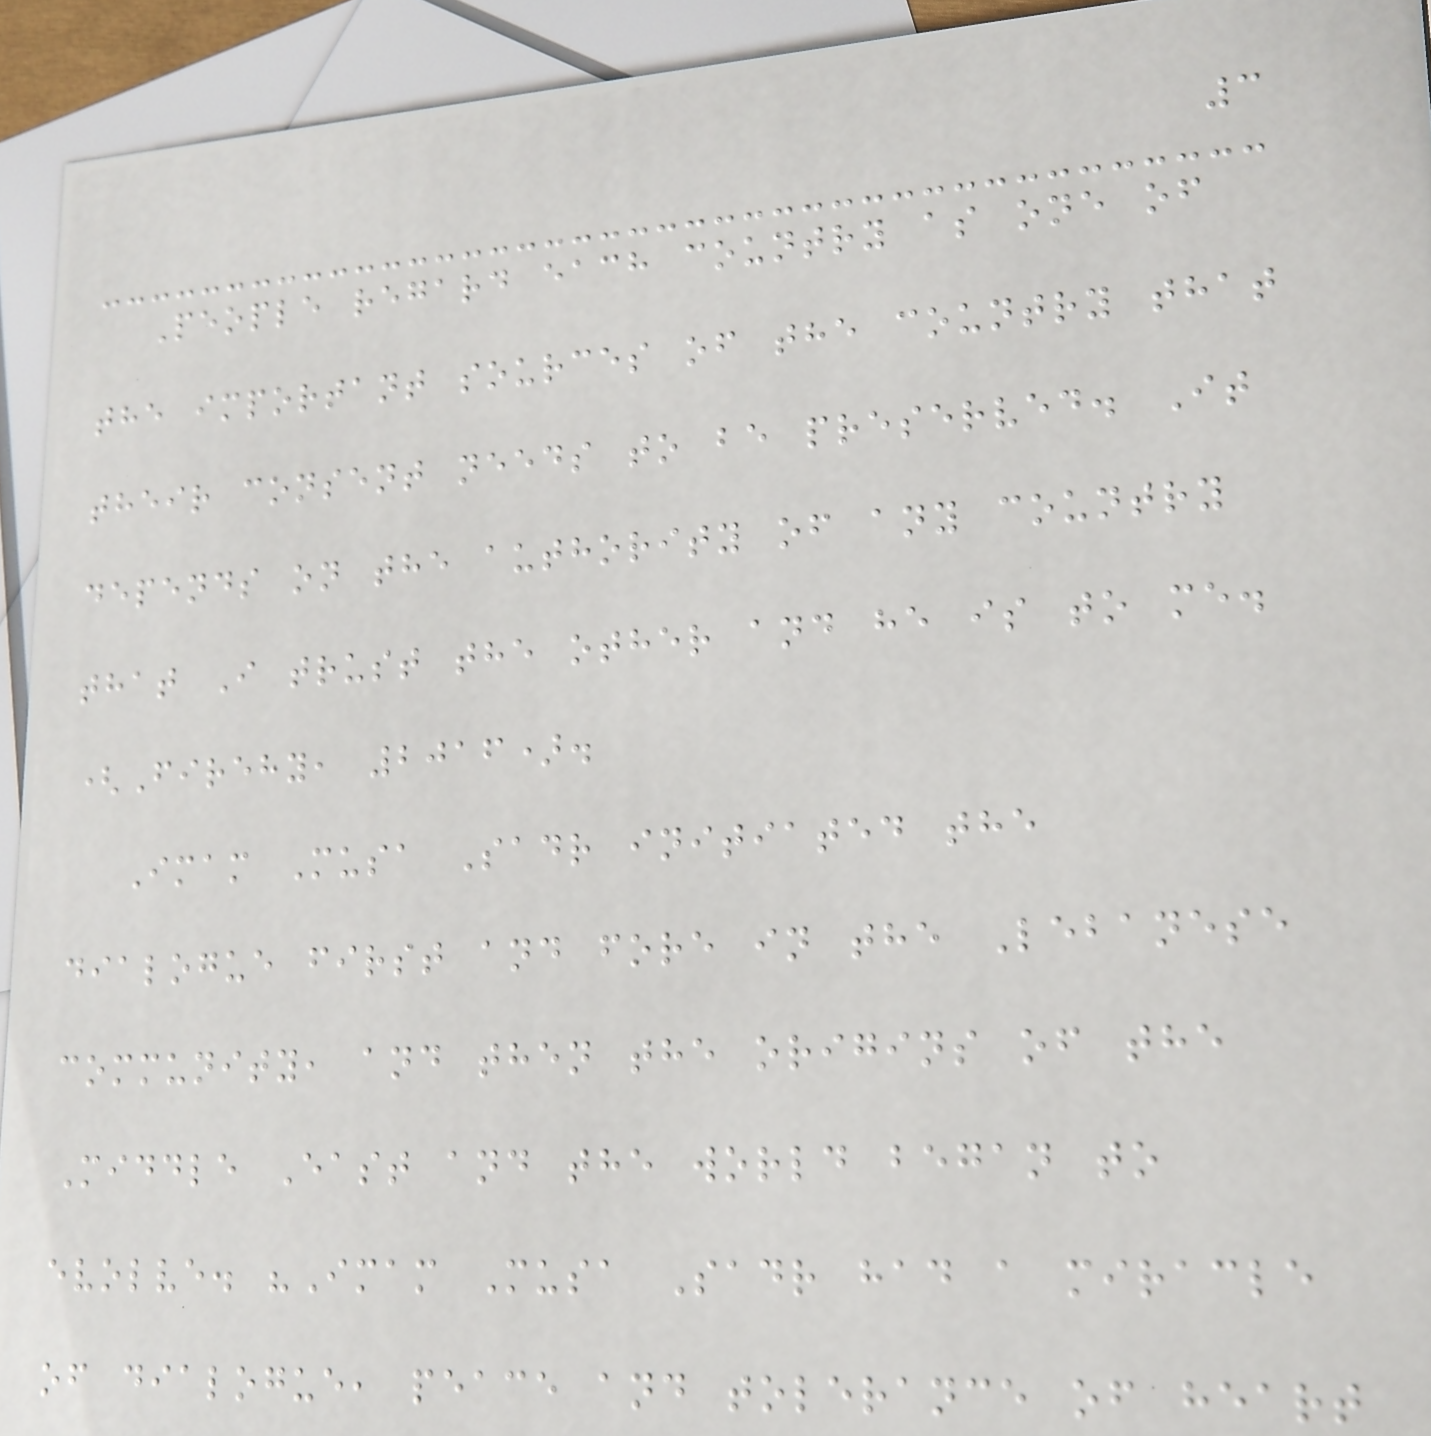3
People regard each country as one of
the important sources of the country that
their consent needs to be preserved. It
depends on the authority of any country
that I trust the other and he is to me.
(Firehy, 2016).
Imam Musa Sadr initiated the
dialogue first and fore in the Lebanese
community, and then the origins of the
Middle East and the world began to
evolve. "Imam Musa Sadr had a miracle
of dialogue, peace and tolerance of heart
